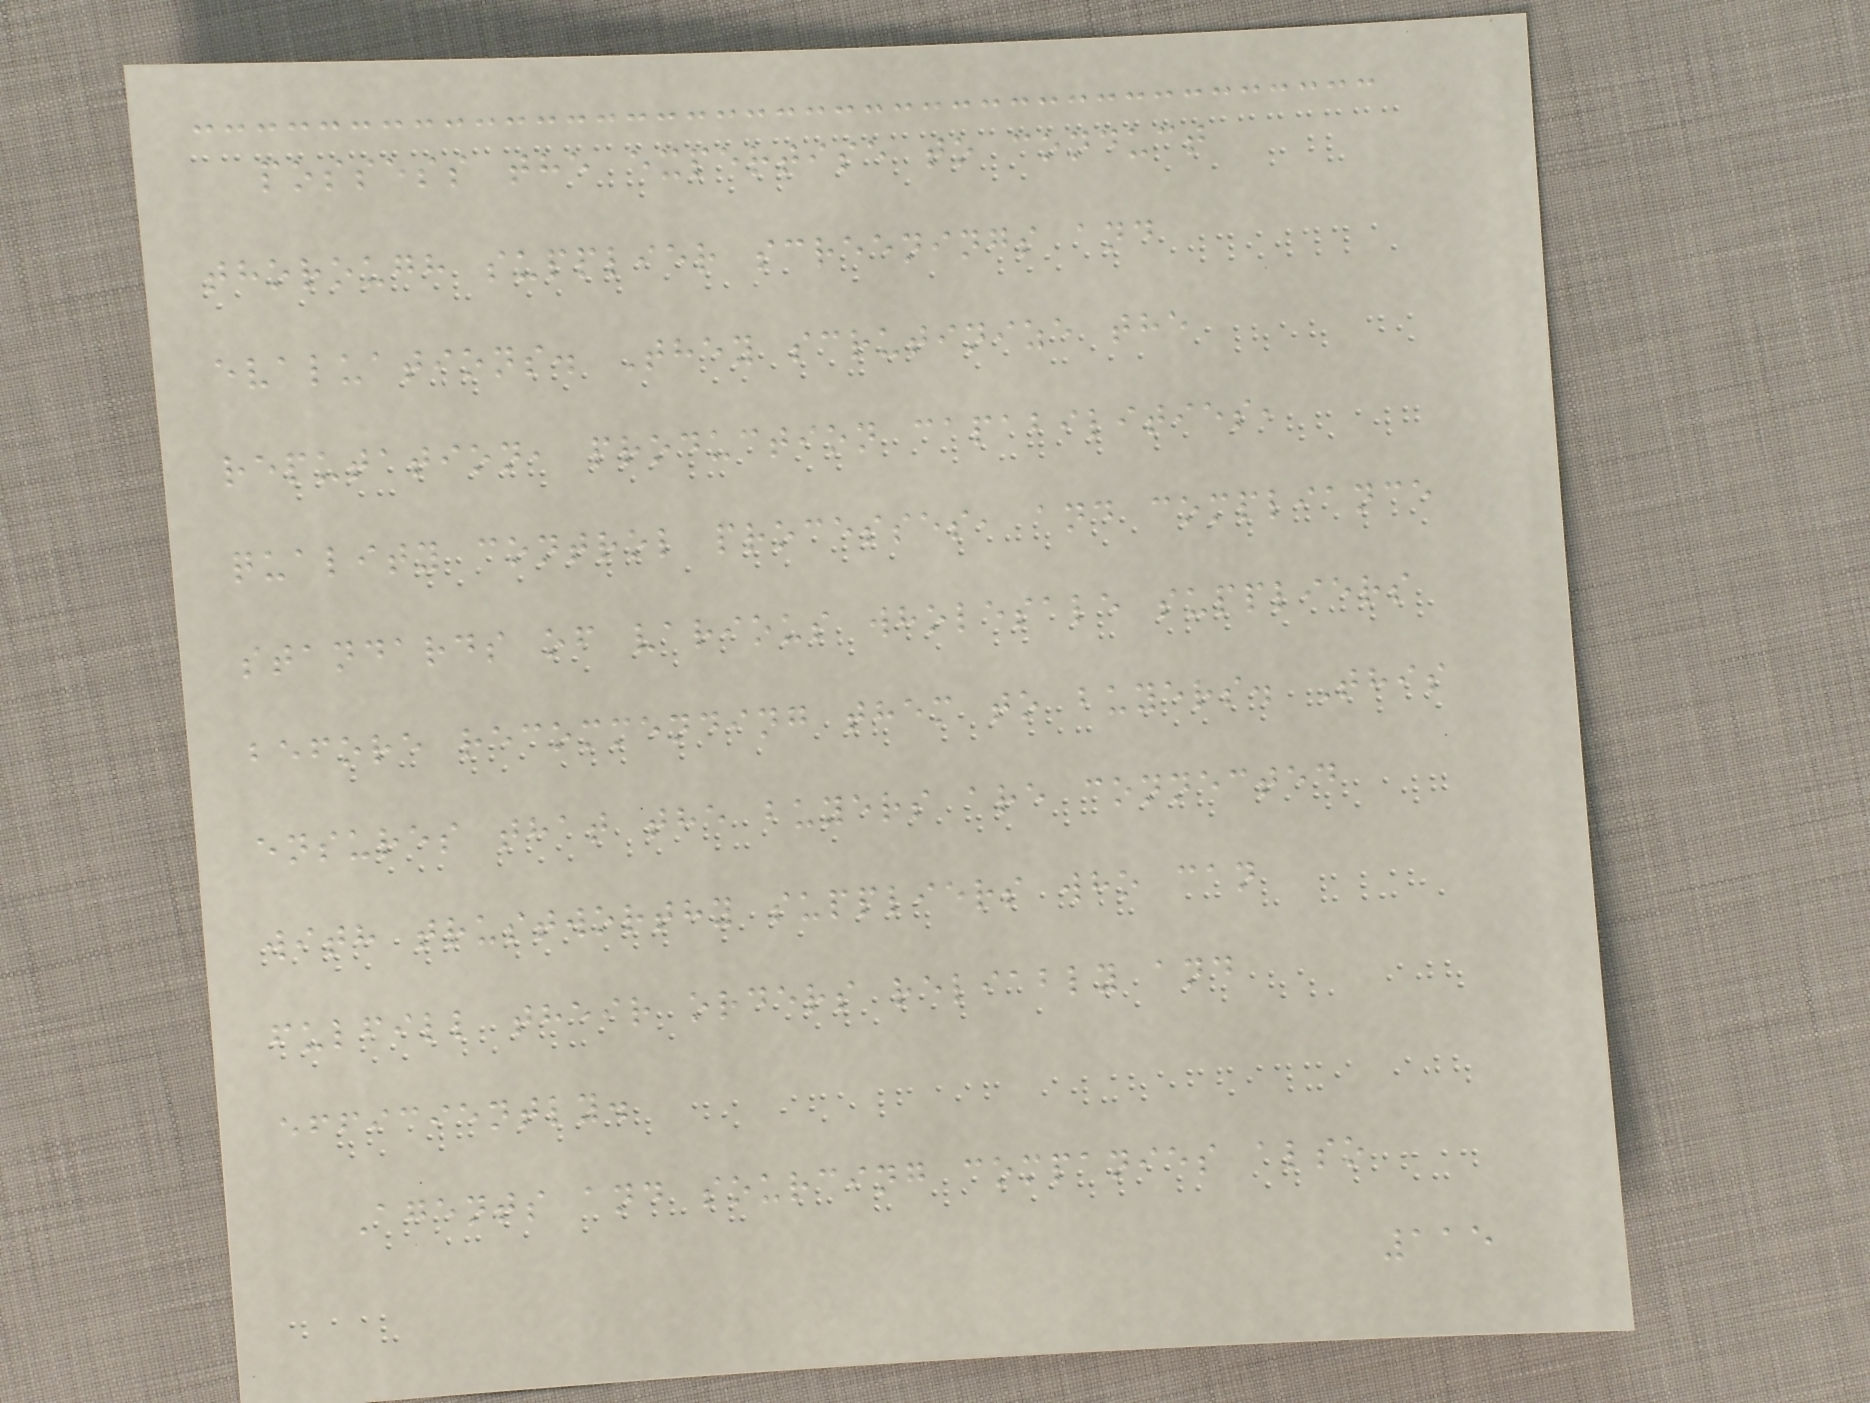possess the expertise to conduct
thorough supplier screenings and
evaluations. They scrutinize the
reputation, production capabilities,
quality control processes, and compliance
standards of various wholesale suppliers
before recommending them to buyers. This
ensures that the buyers are connected
with trustworthy suppliers who can
fulfill their orders reliably and
efficiently.
Agents and sourcing companies also
115
